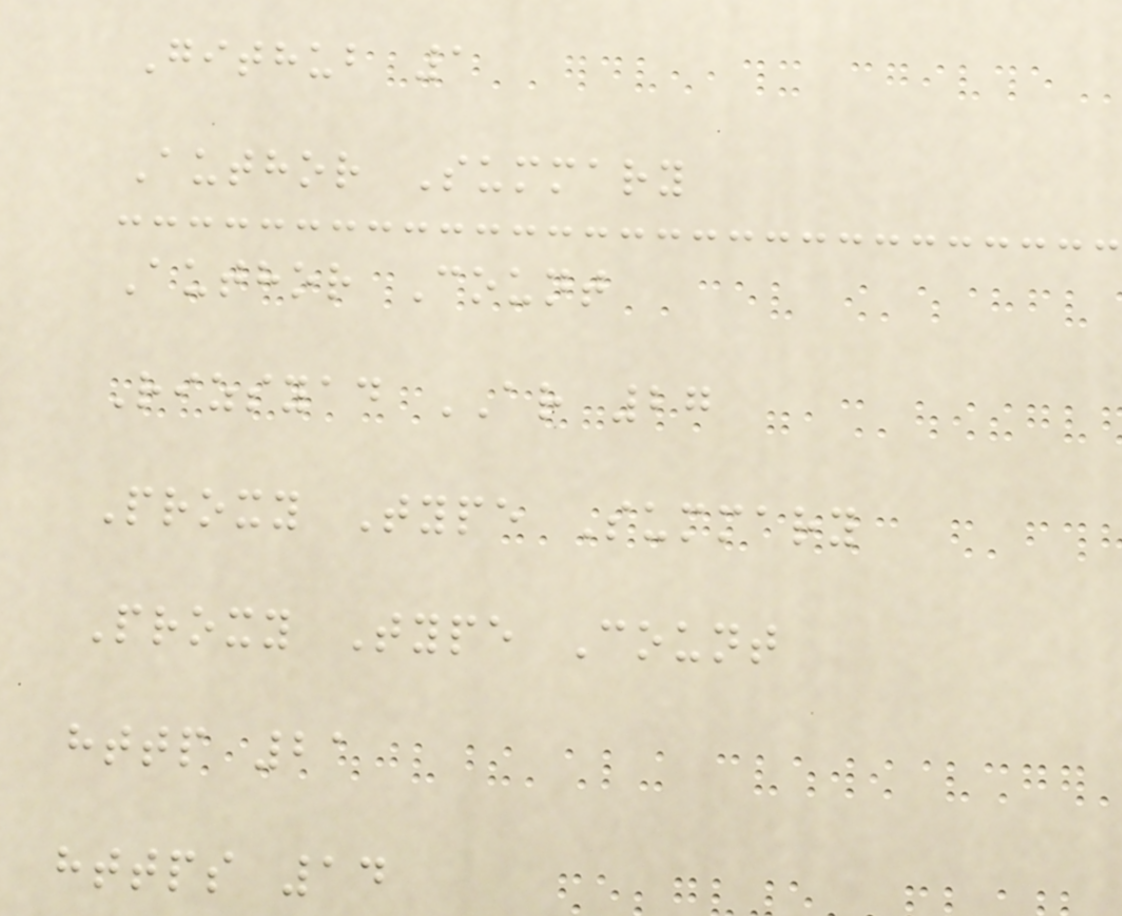Github 1
Author Summary
Author Count
Rizsyad AR 27
Proxy Type Summary
Proxy Type Count
http 21
https 14
